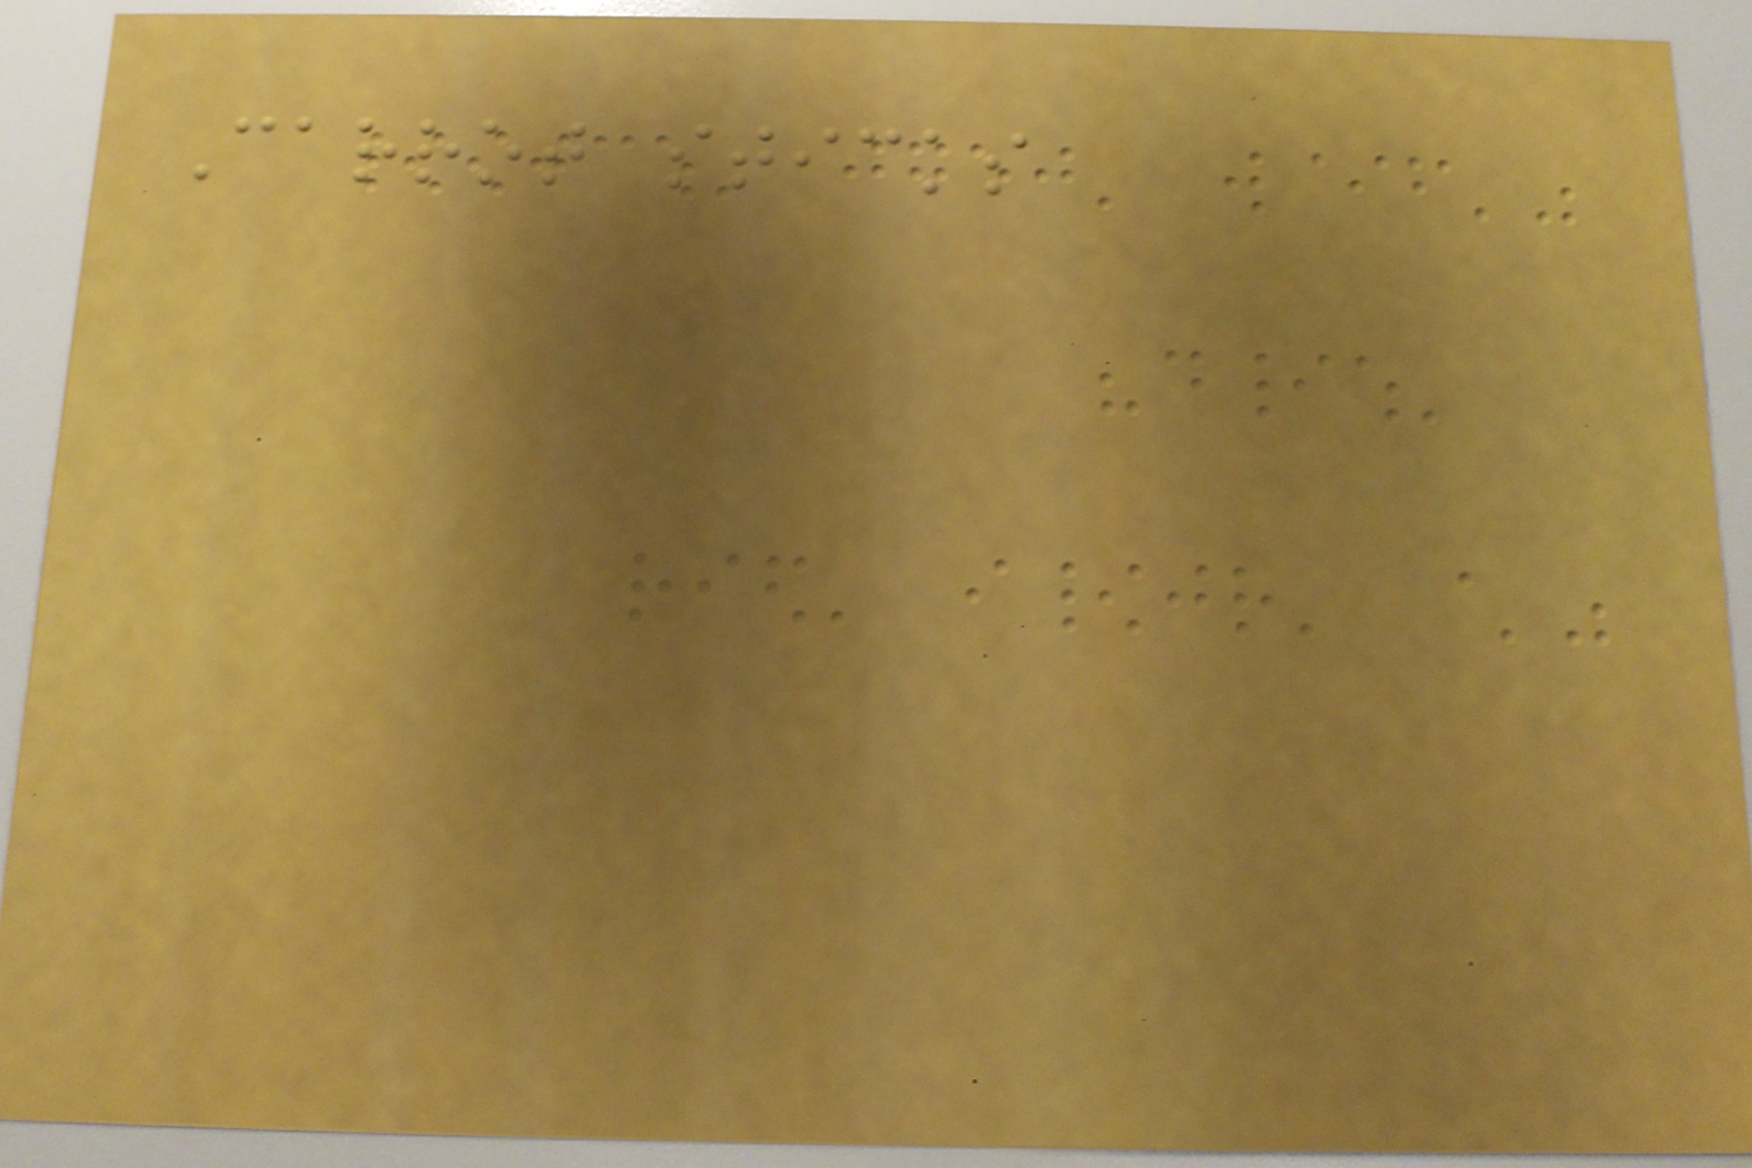Carrot sticks
